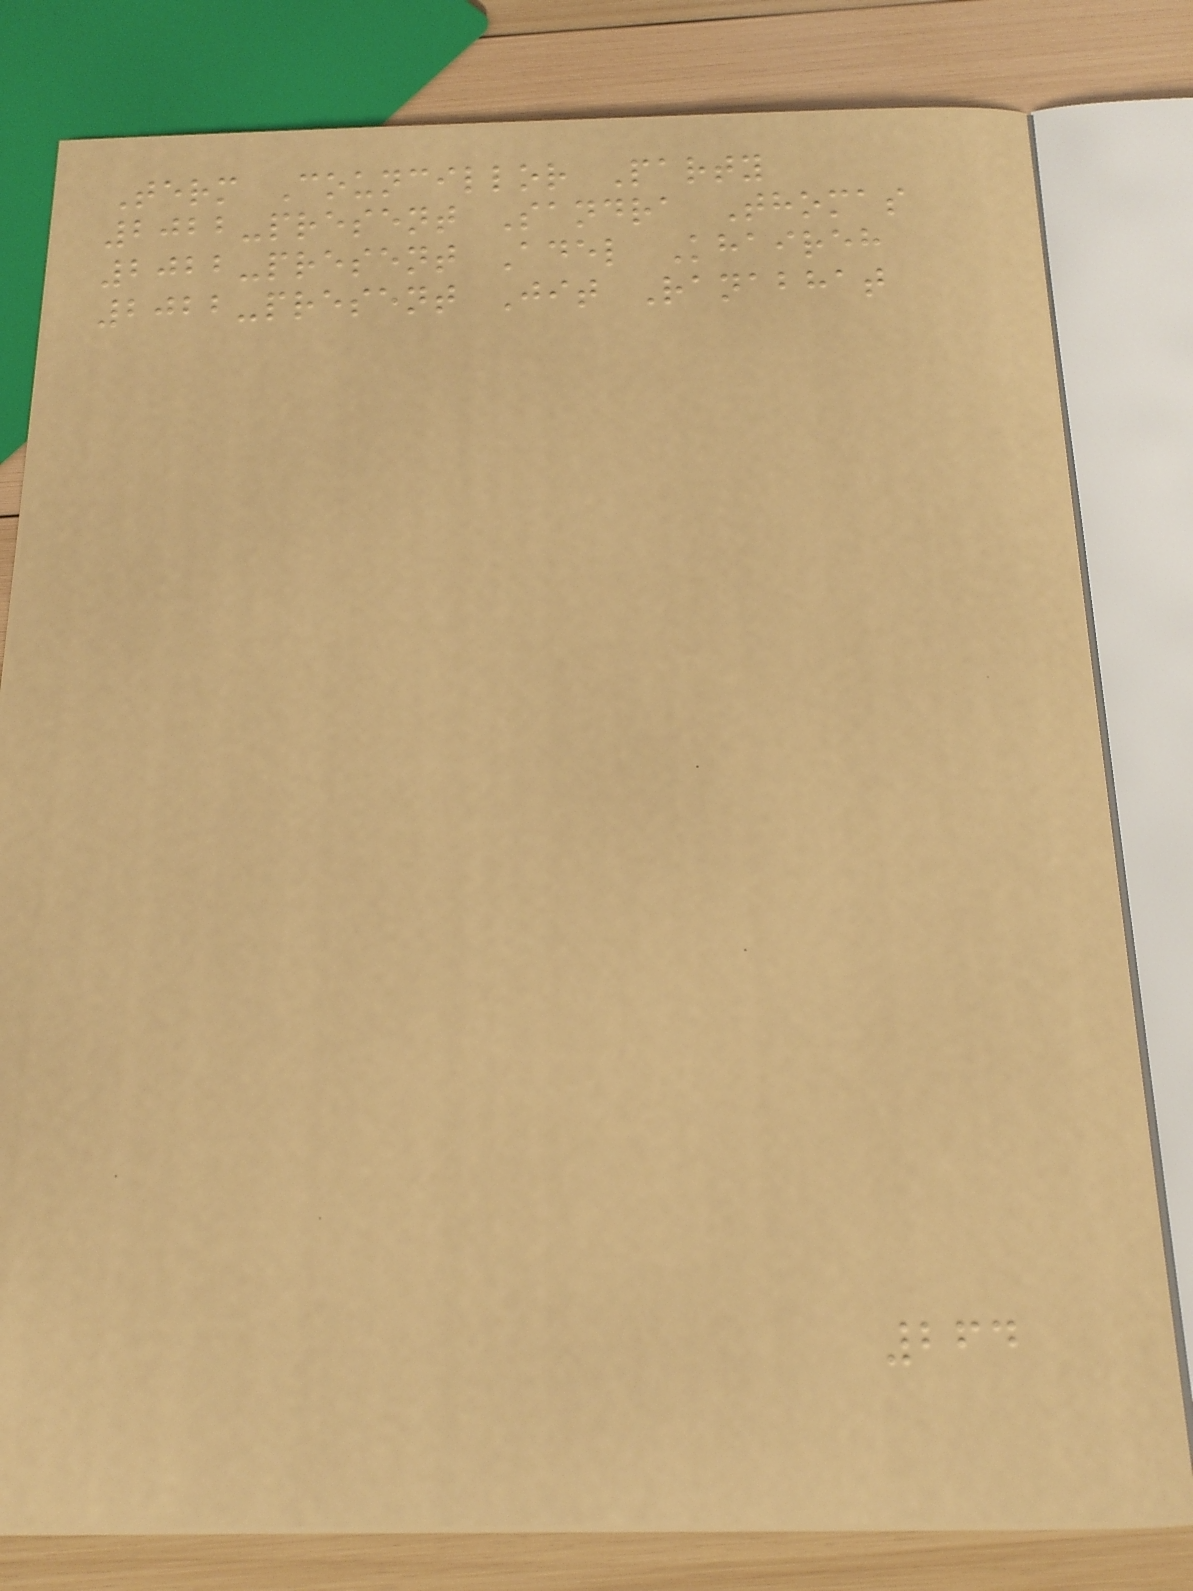Term Councillor Party
2022-present Sandra Thomas
2022-present Adel Khaireh
2022-present Jit Ranabhat
264
